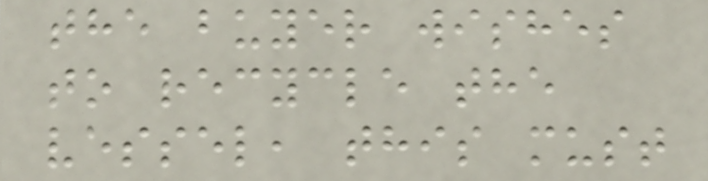the buyer wishes
to recycle the
vessel, this must
